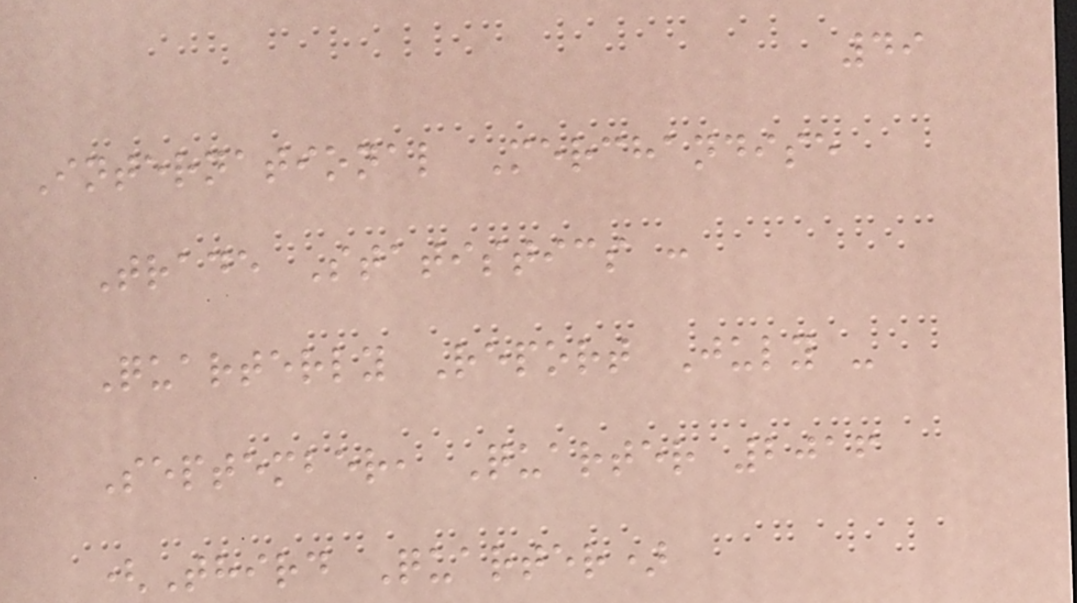49
International Merchandise
Trade Statistics :
Quarterly Report July -
September, Quarter 2016
(Third Quarter)
